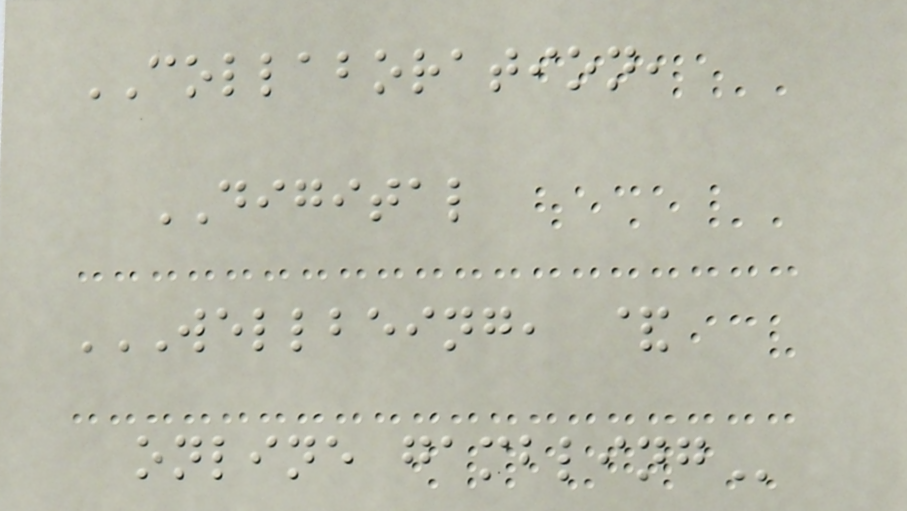COLLABORATION,
DIGITAL
WELLBEING, &
ONLINE GAMBLING
